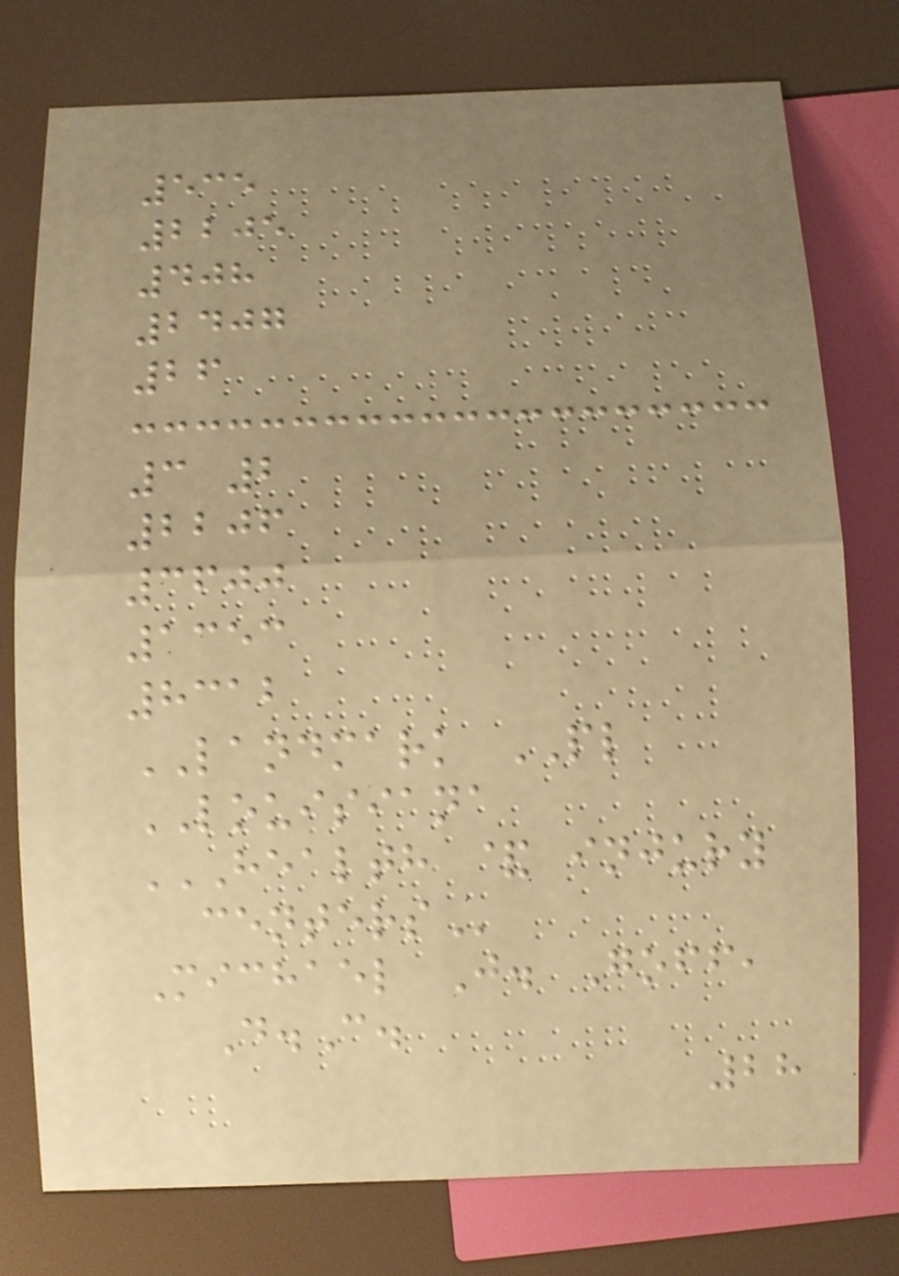535
2205
408
2407
26
3 2
2206
3600
1353
8312
LANDMARK PL
LOUISIANA
HEALTH & INJURY
CENTERS
Michael J. Goff,
D.C.
28
